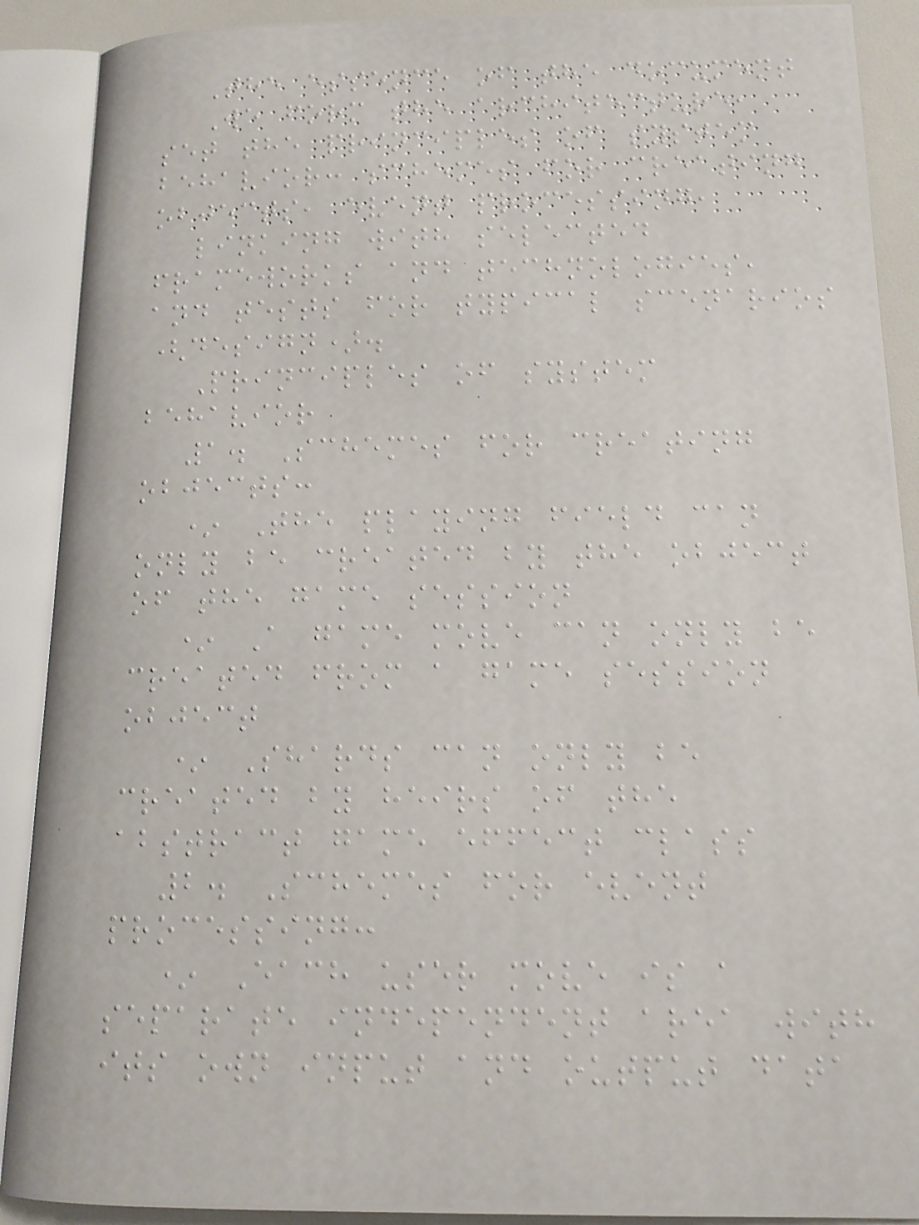The essence of the document
We form the architecture,
set the principles of system
behavior: schemes for creating
objects, event processing,
linking with selected
frameworks and technologies,
and tests for typical scenarios
(design).
Principles of system
behavior
1. Schemes for creating
objects:
* The playing field can
only be created by the object
of the game session
* A game move can only be
created from a game session
object
* Shards can only be
created by heirs of the
abstract game effect class
2. Schemes for event
processing:
* Each user move is a
separate independent area with
its own input and output data
